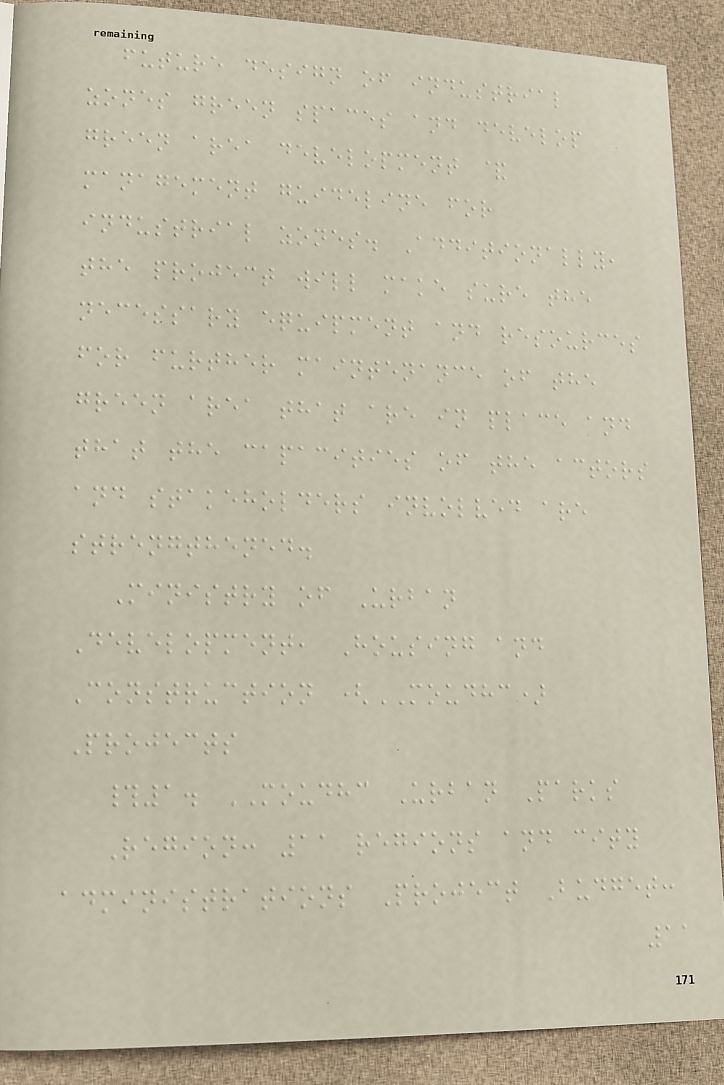future design of industrial
zones green spaces and develop
green area development &
management guideline for
industrial zones. Additionally,
the project will make sure the
necessary equipment and resources
for further maintenance of the
green area that are in place and
that the capacities of the actors
and stakeholders involved are
strengthened.
Ministry of Urban
Development, Housing and
Construction (MOUDHC)
Projects
#1. MOUDHC Urban Parks
Region: 11 regions and city
administrations Project Budget:
11
